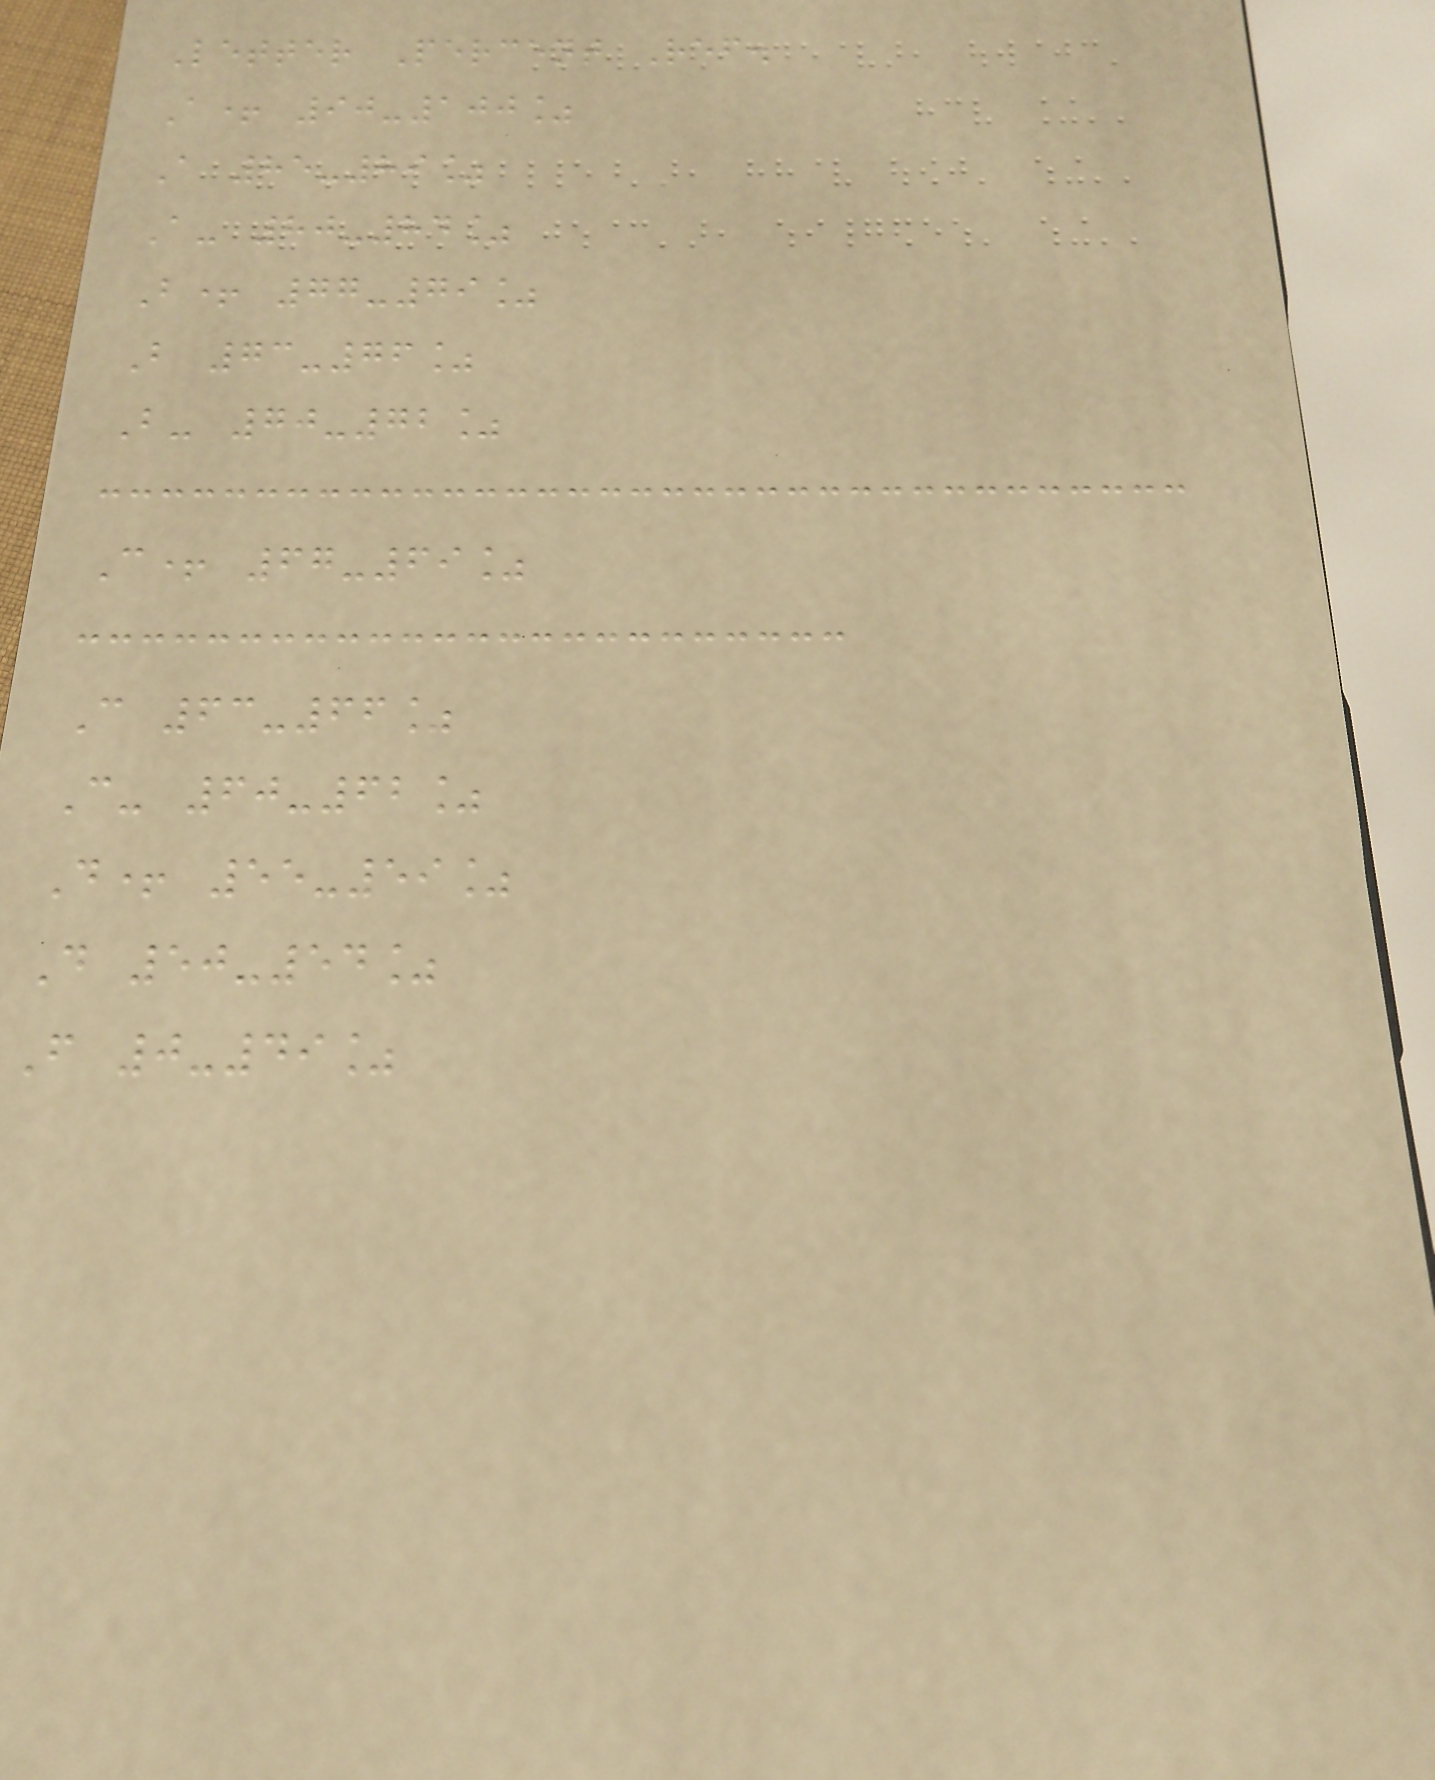Letter Percent Ref.
A+ 90-100%
A 85-89%
A- 80-84%
B+ 77-79%
B 73-76%
B- 70-72%
C+ 67-69%
C 63-66%
C- 60-62%
D+ 55-59%
D 50-54%
F 0-49%
